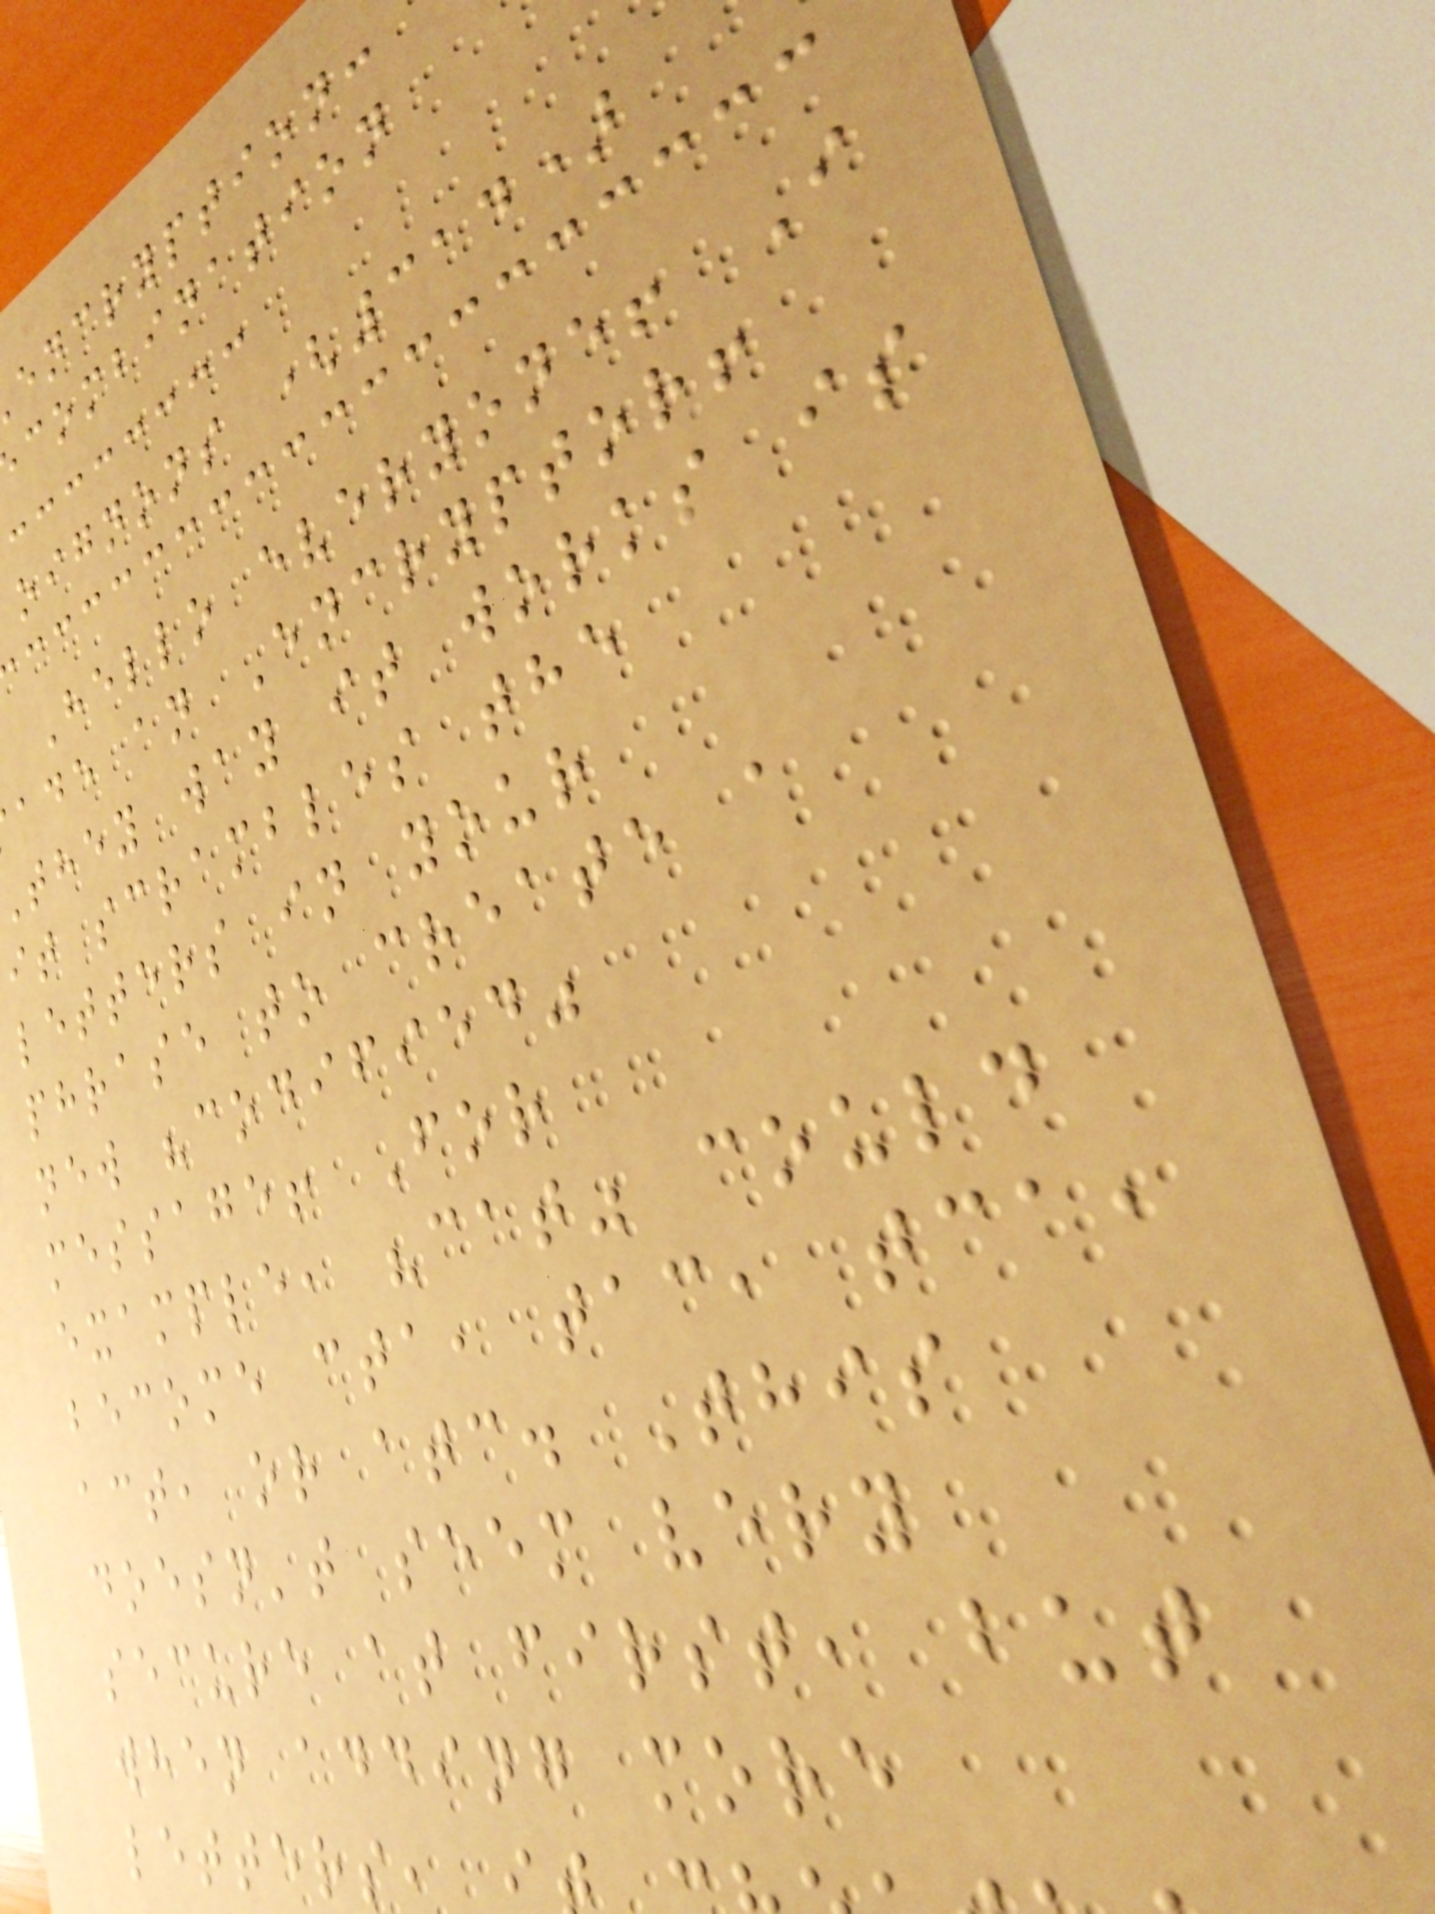encryption:
combination
oignons (314)
Hello everyone! I
ade an Encryptor!
they way it works is
it scrambles the
letters in your
phrase to create a
new "codified"
message! For
example, "cat" could
become cta, tac, tca,
act, or atc. This
doesn't seem very
secure at first, but
when adding more
letters,
